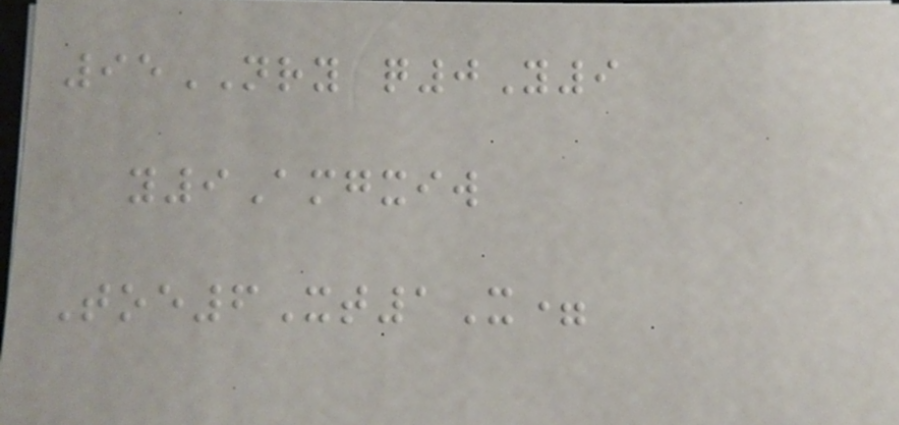95NRY q0Y9
y9Amgxiw
Toe6Xt1X=
